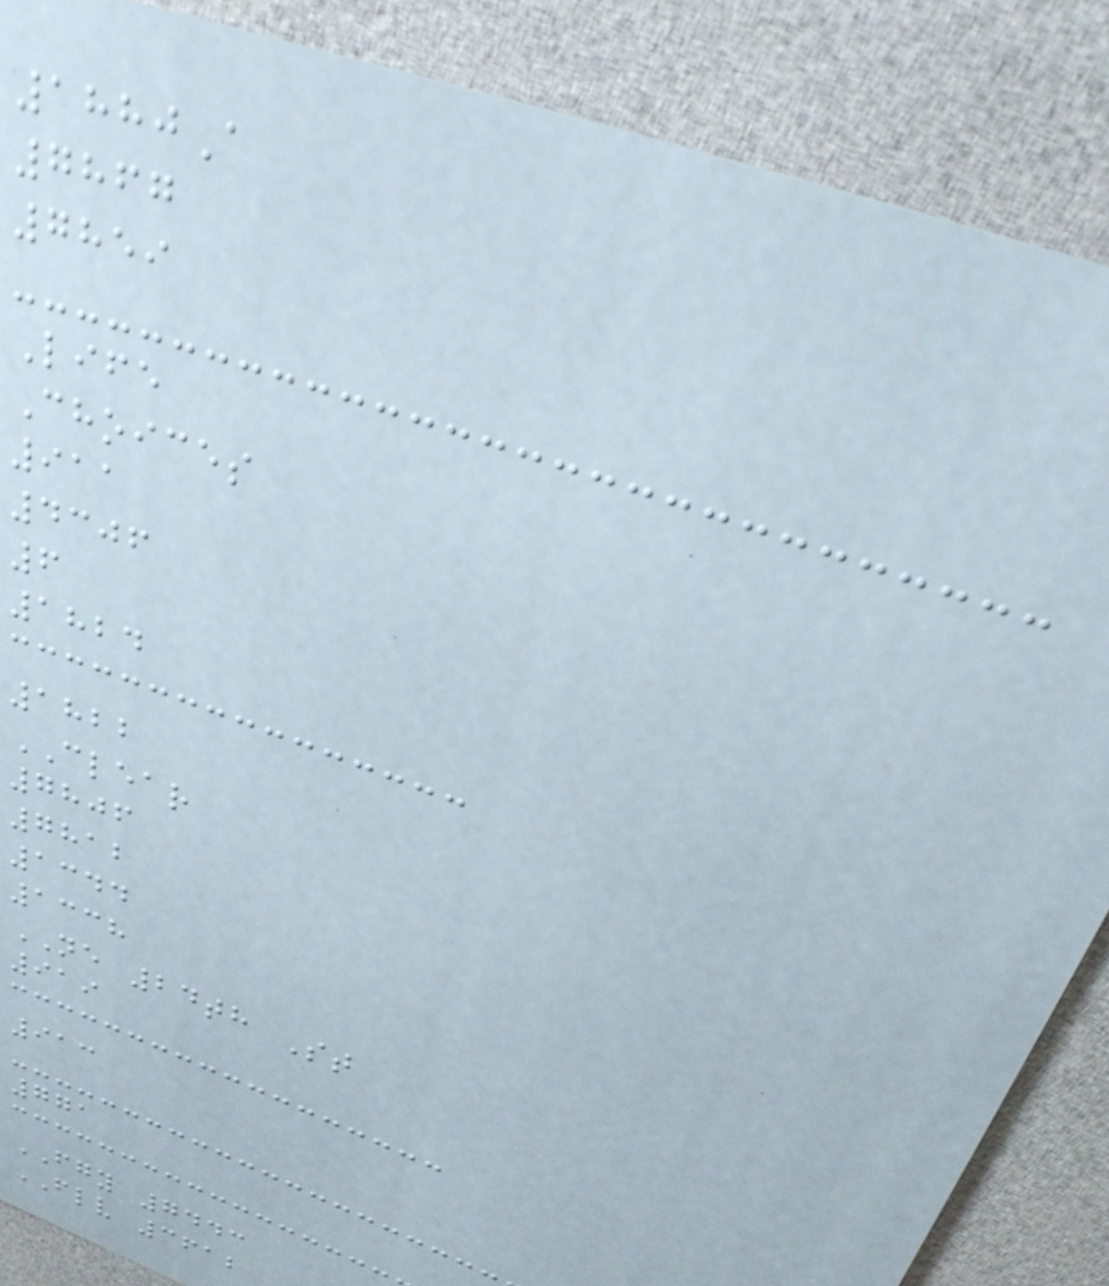1880A
7867
7859
Life
Choices
911
4306
6
1824
1822
CLEAR
7806
7812
1344
1338
NE 24th St
919
913
771
FGY 7443
FLV 3612
